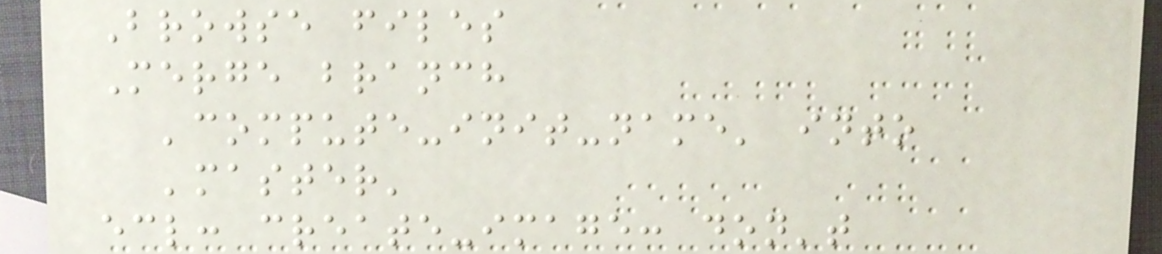Browse files
Merge branch
'compute-init-name' into
'master'
ecl: create-image: don't
